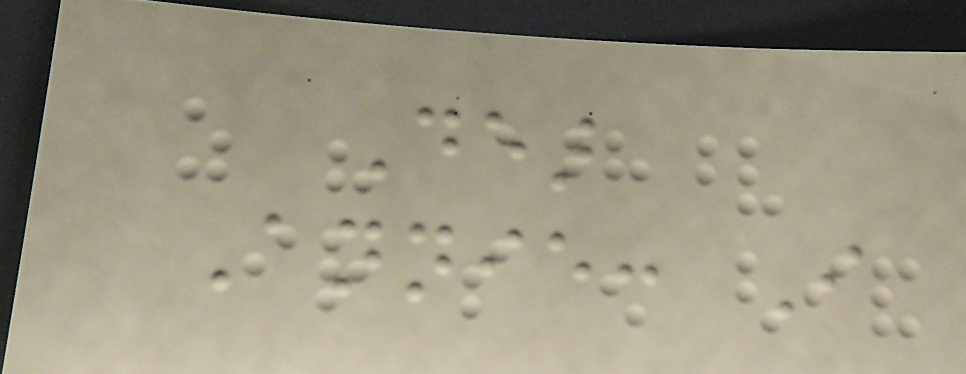Dear
Annie: I
